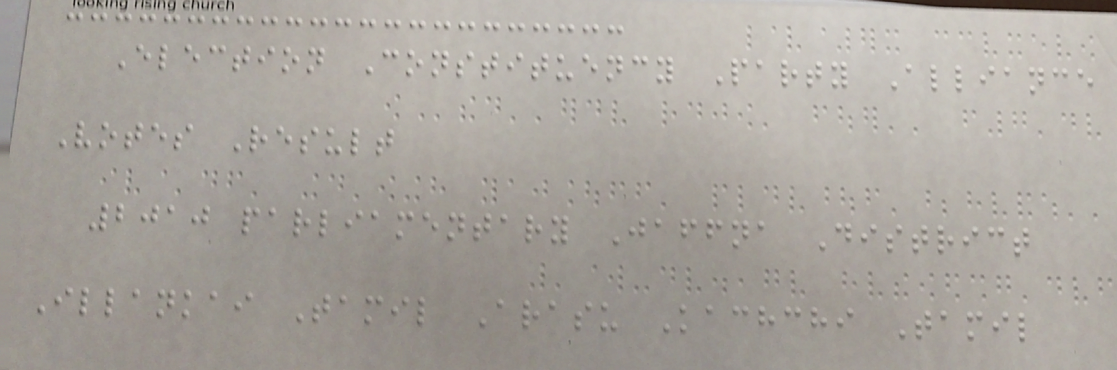Election Constituency Party Alliance
Votes Result
2010 parliamentary Jaffna District
Illankai Tamil Arasu Kachchi Tamil
